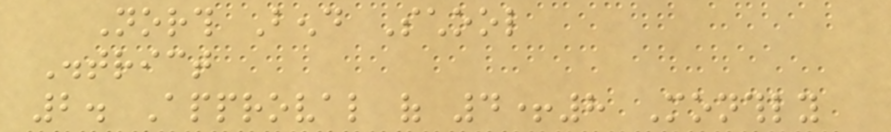North Bend School
District
2. Approval of 4+8 Monthly
